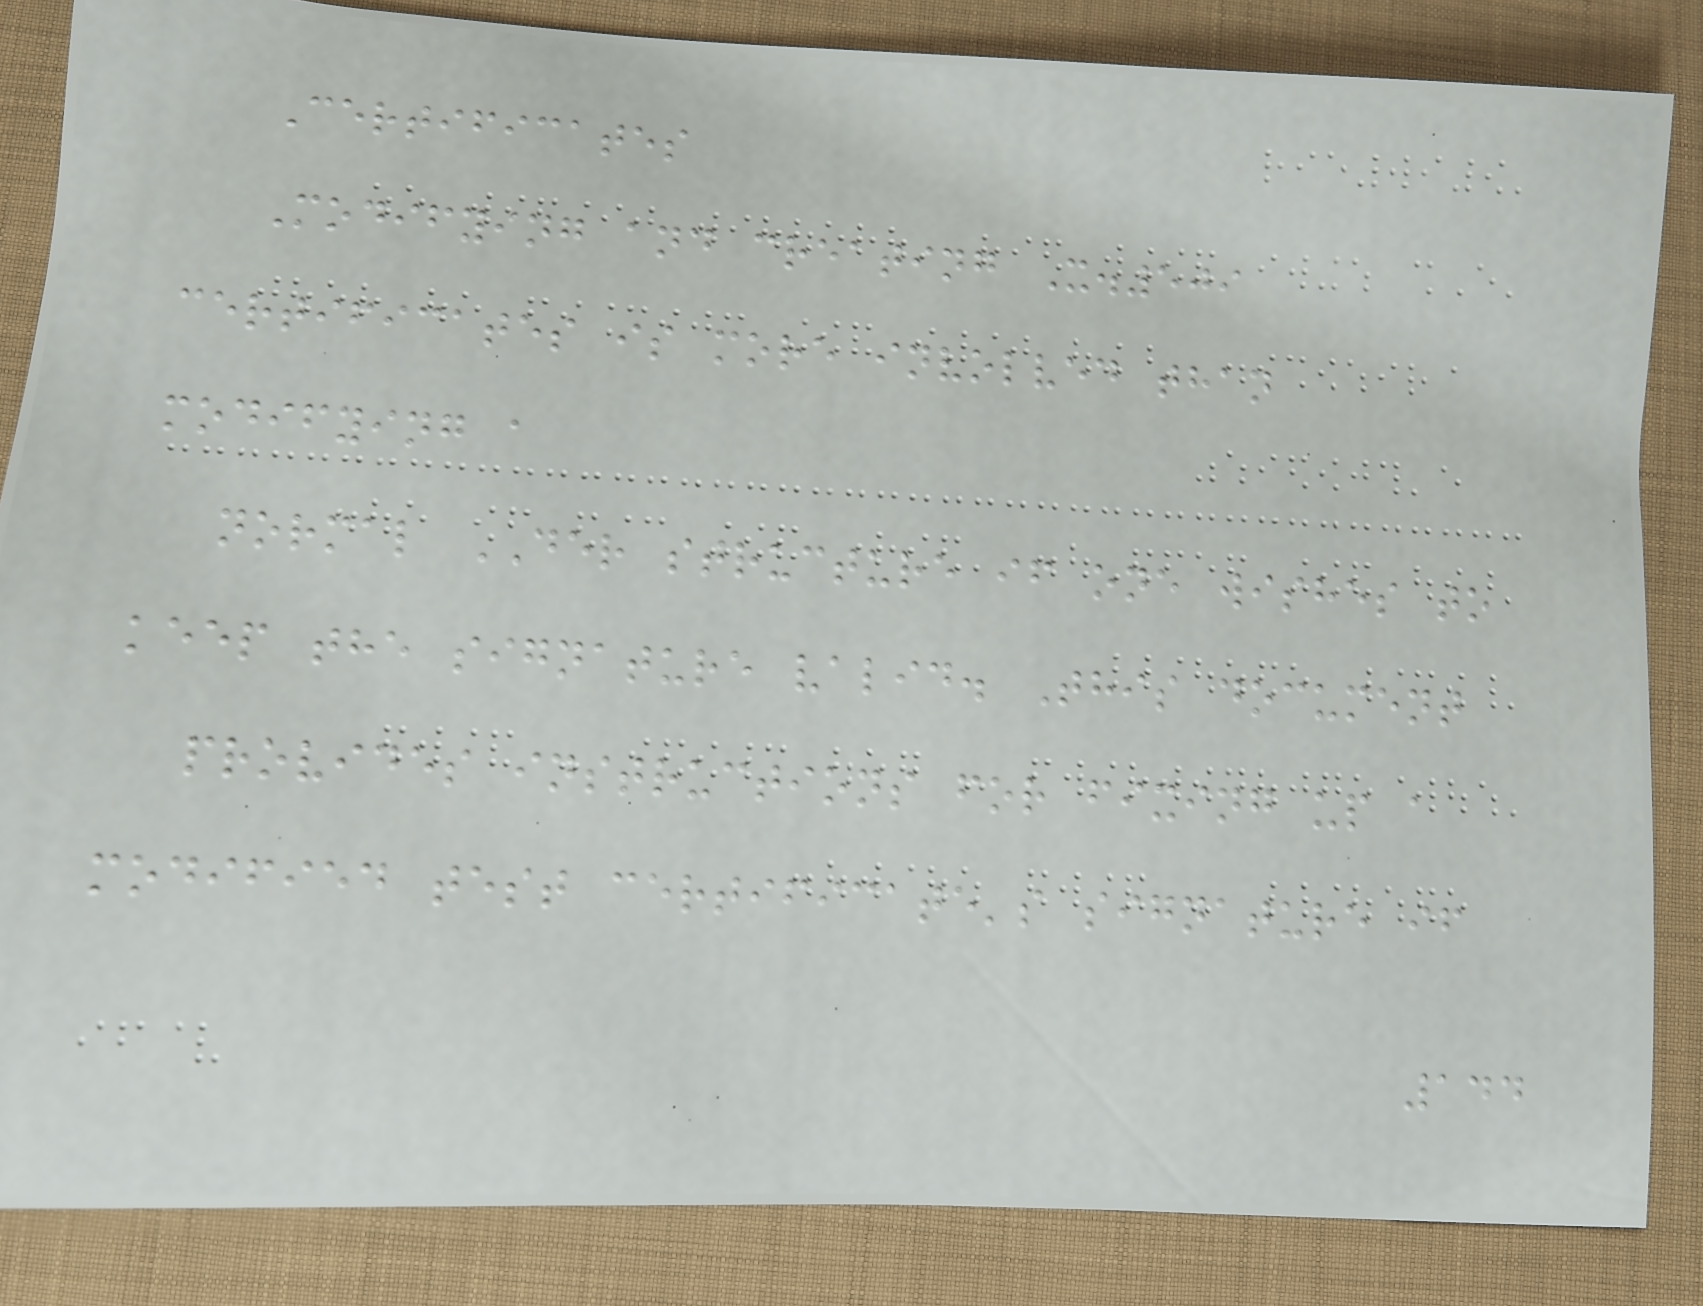Certificates
Modifying and creating X.509
certificates is more involved than
modifying a
normal DER structure if one wishes to
keep the signature valid. This document
provides instructions for fixing up a
modified test certificate's signature if
144
